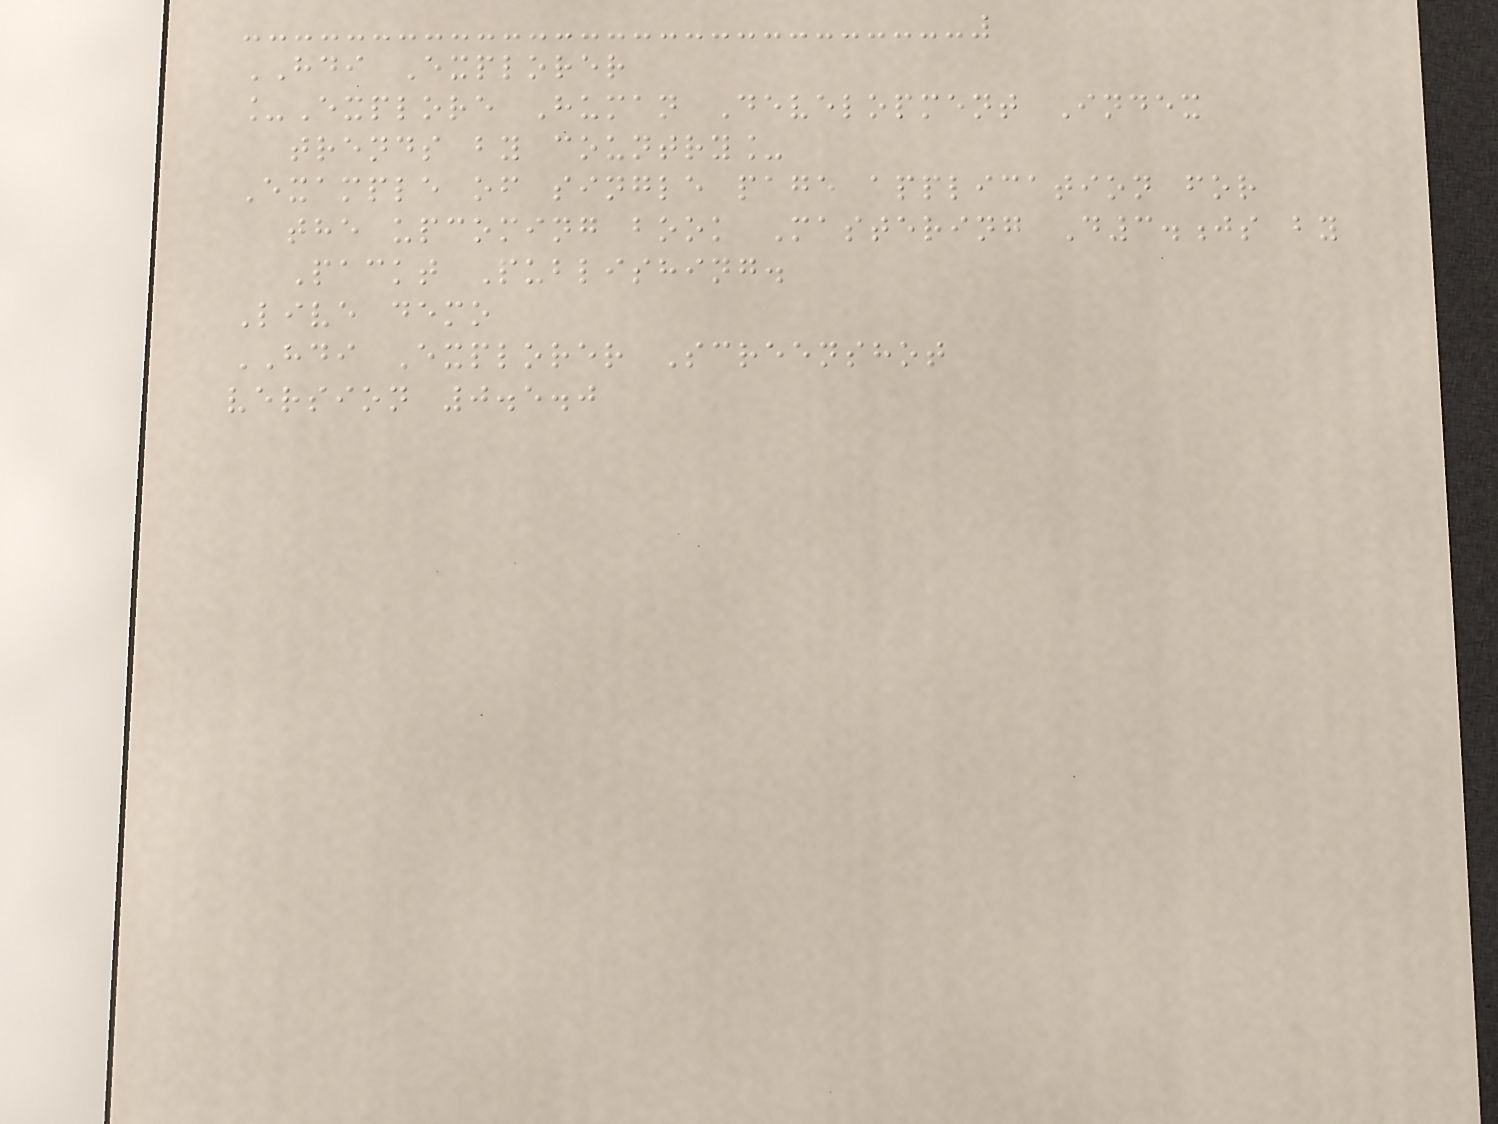HDI Explorer
_Explore Human Development Index
trends by country_
Example of single page application for
the upcoming book Mastering D3.js by
Packt Publishing.
Live demo
HDI Explorer Screenshot
version 0.5.0
